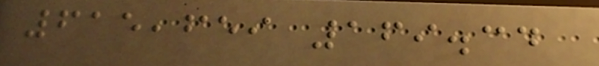615,659 169.34
